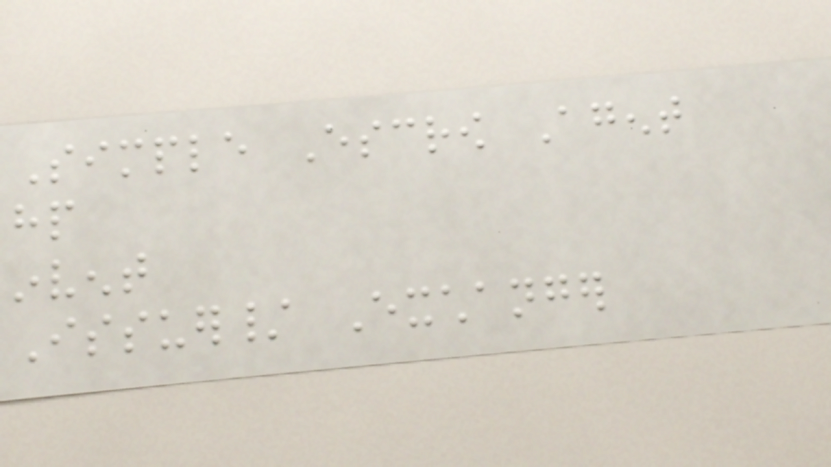Simple Escrow Agent
hp
invent
Issuer/ Exchanger
